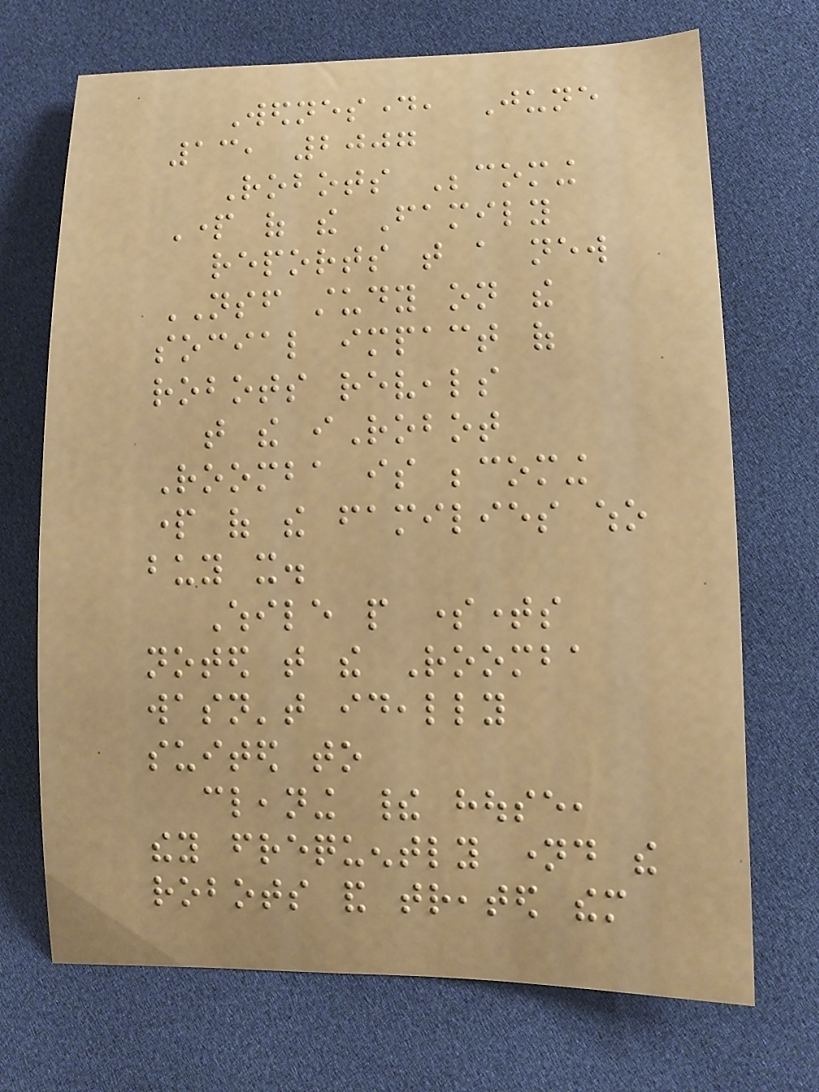Wednesday, June
13, 2007
Robots Becoming
Part of the Family
reports that a new
NSF study on the
social impact of
robots reveals
that the iRobot
Roomba is becoming
part of the families who
buy it.
While people sometimes
noted that the Roomba
wasn't ideally
suited to
cleaning their house,
they frequently named the
robots and treated them
